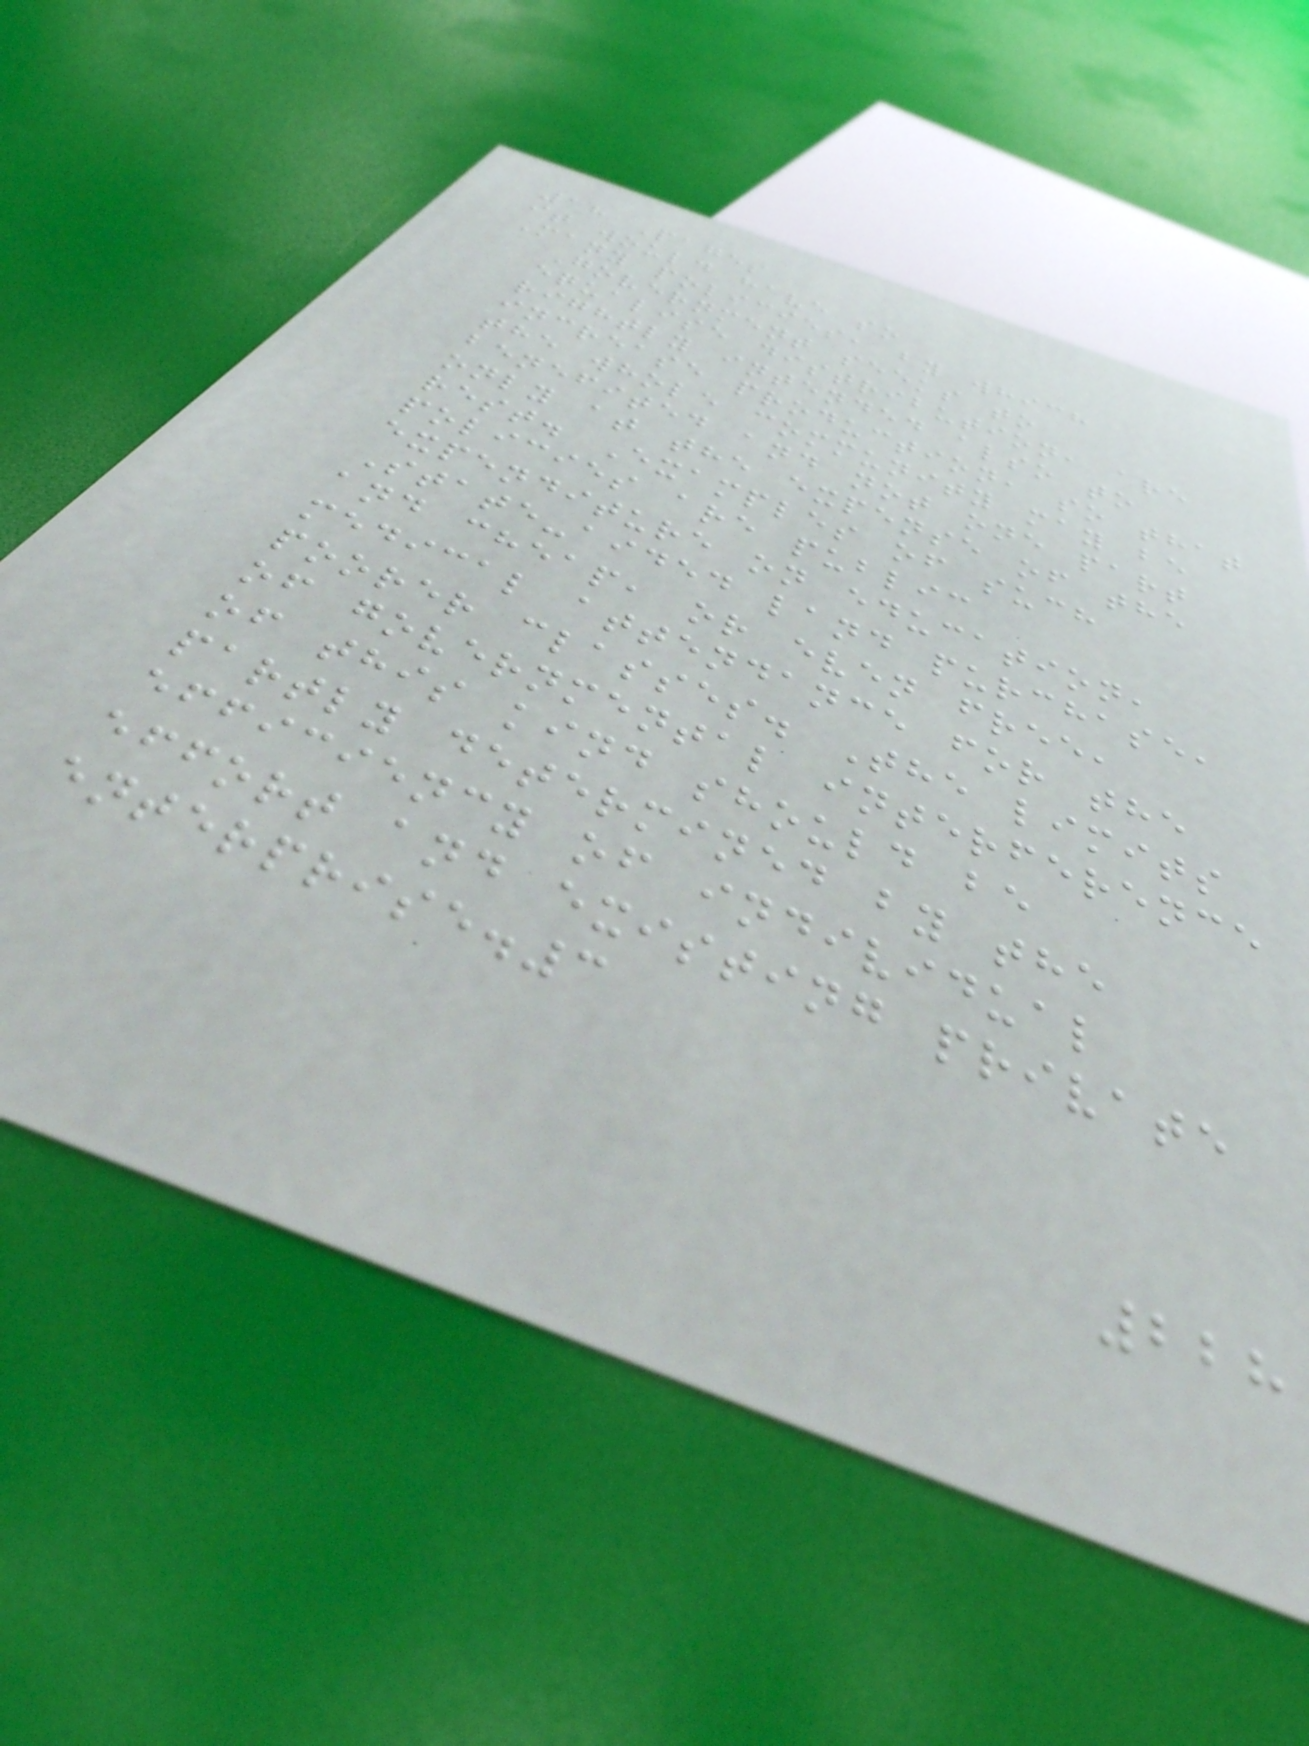18 Pages
it would have so
Many policies, by which
Government seeks to
equalise distribution, are
rightly intended also to
increase production, so that
the whole community may be
benefited and not one part
only at the expense of the
rest. Examples of such
policies are public
expenditure on education,
State-aided land purchase,
and cheap, or even free,
medical attendance for the
poorer classes. The limits
of governmental interference
of this kind should be
partly determined by the
efficiency of individual
effort and existing private
enterprise.3
228
